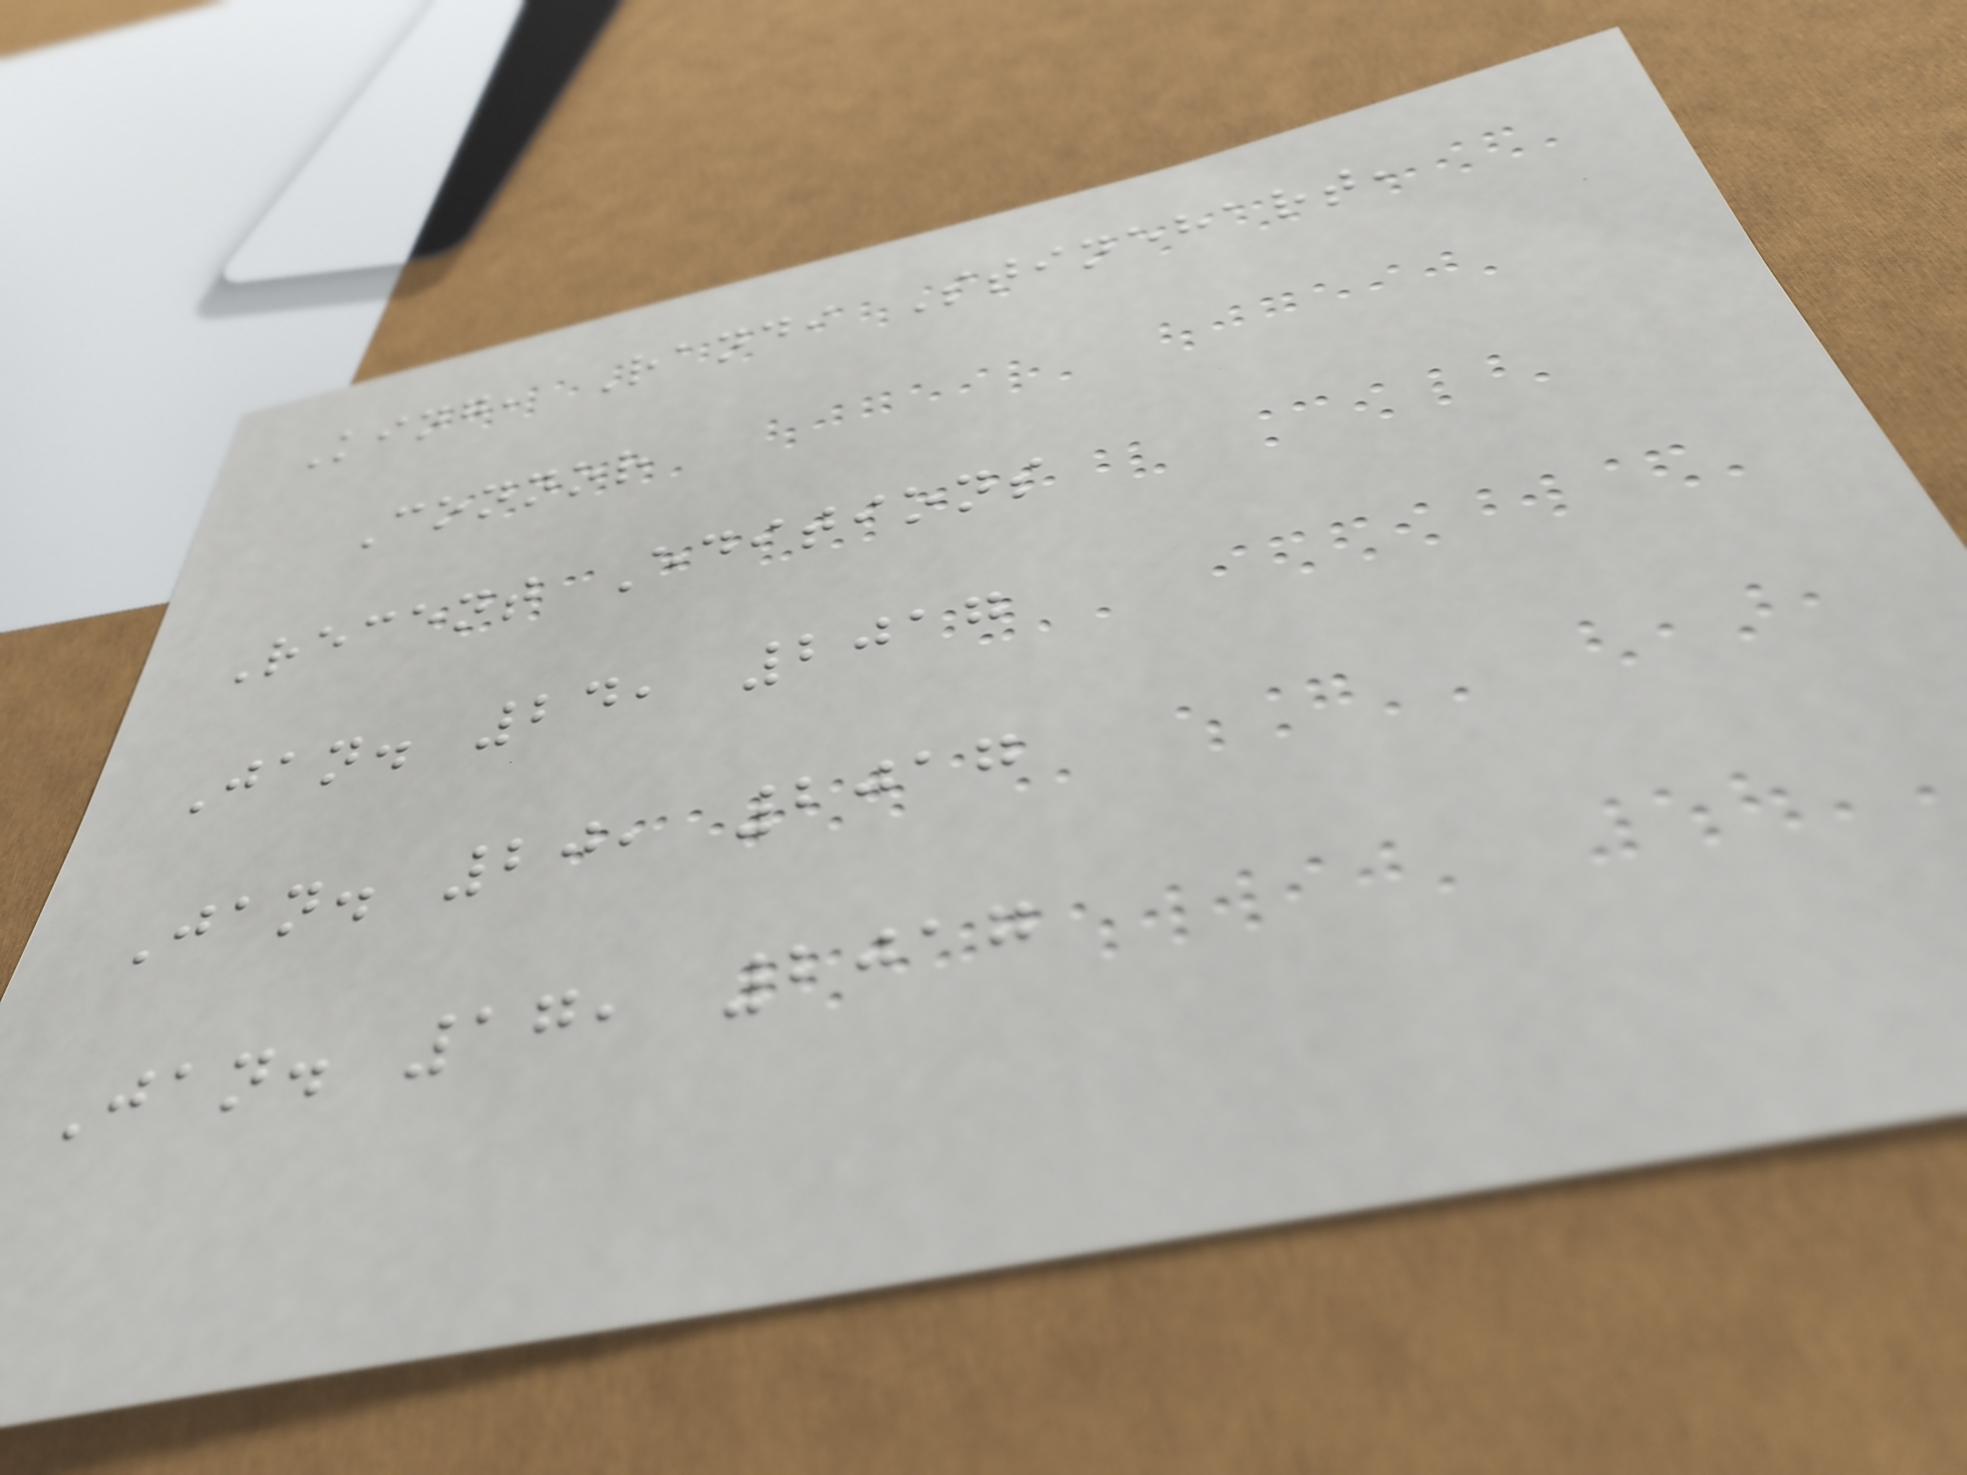King, Randi Stinehart,
Connor
Recent Editions
Jan. 24, 2017
Jan. 20, 2017
Jan. 17, 2017
